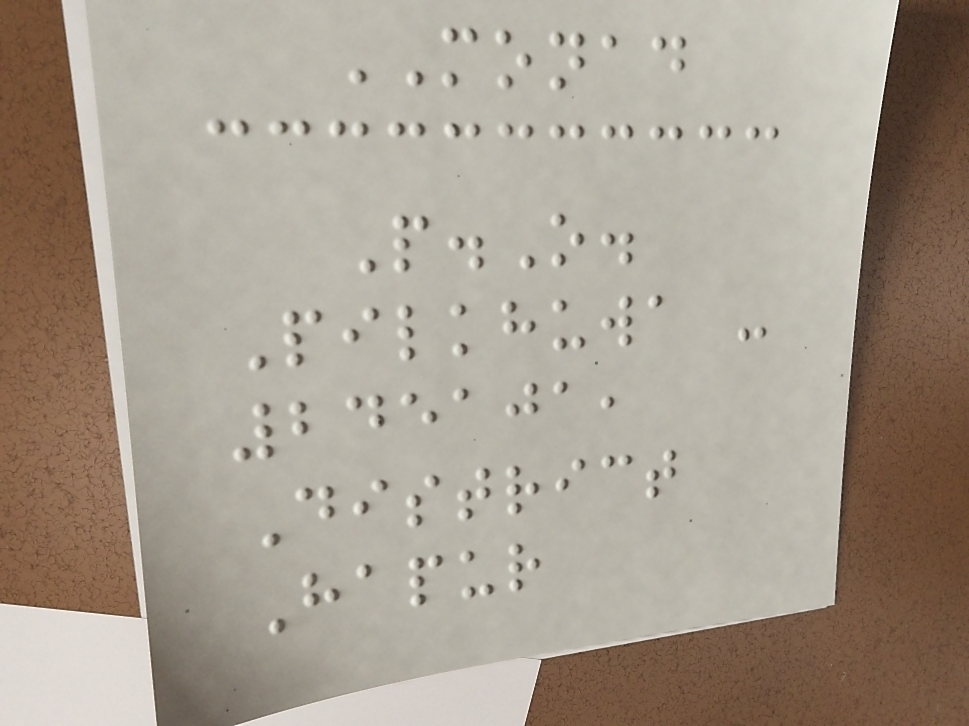MONAD
P.O.
Pilkhuwa -
245101,
District
Hapur
